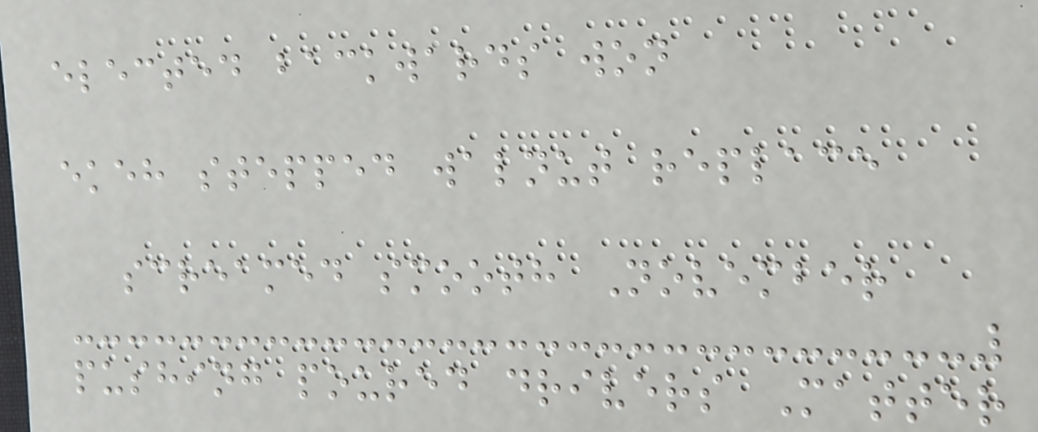elected backwards won
ekeh stepped walnut replace
screamed smooth November
pushing poured drivers Matter
